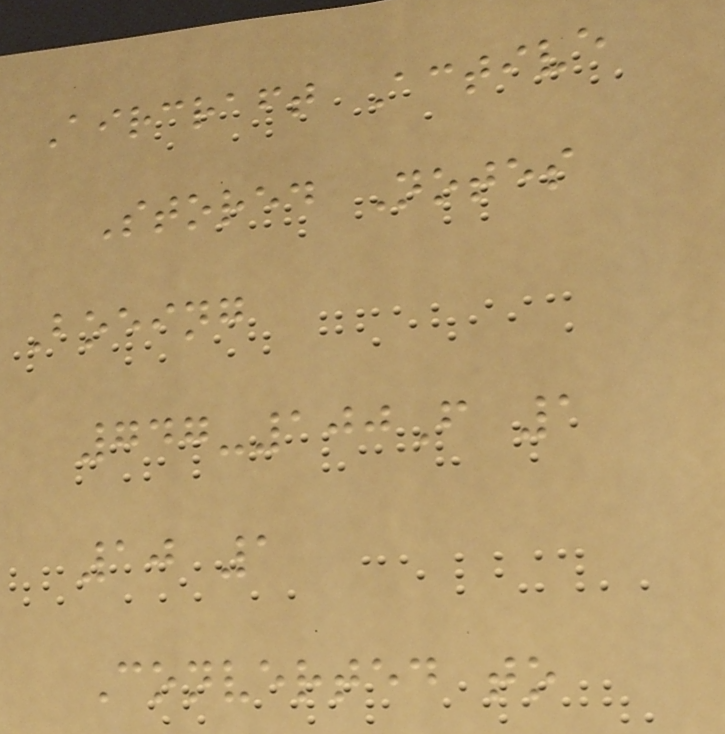Aircraft Active
Stored Notes
Boeing
747-100F 1
10 1
Converted to
